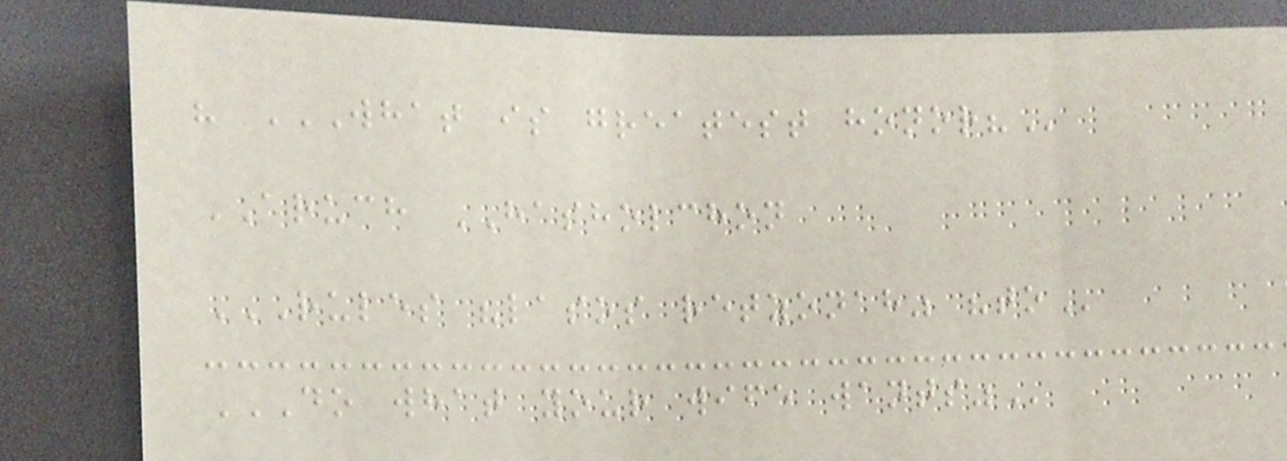" WHAT IS GREATEST HONOR?
ARUCH HASHOLCHON
RULES "LASOS RETZONAH" "TO
DO WHAT YOUR WIFE WANTS"
